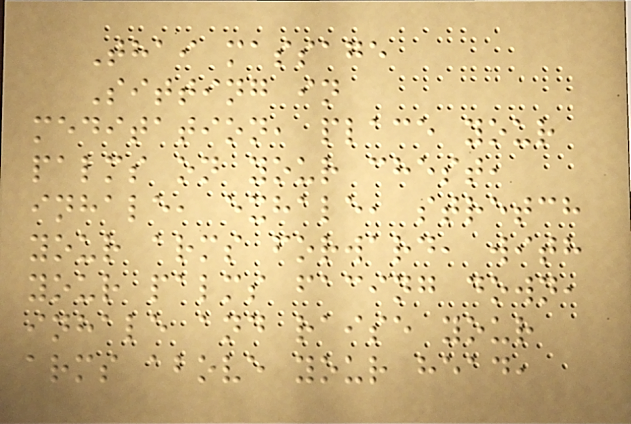Thai massage
Sitting in
meditation, place your
palms on your chest,
inhale, exhale, stretch
your arms forward, with
your palms facing down,
inhale and raise your
arms above your head,
